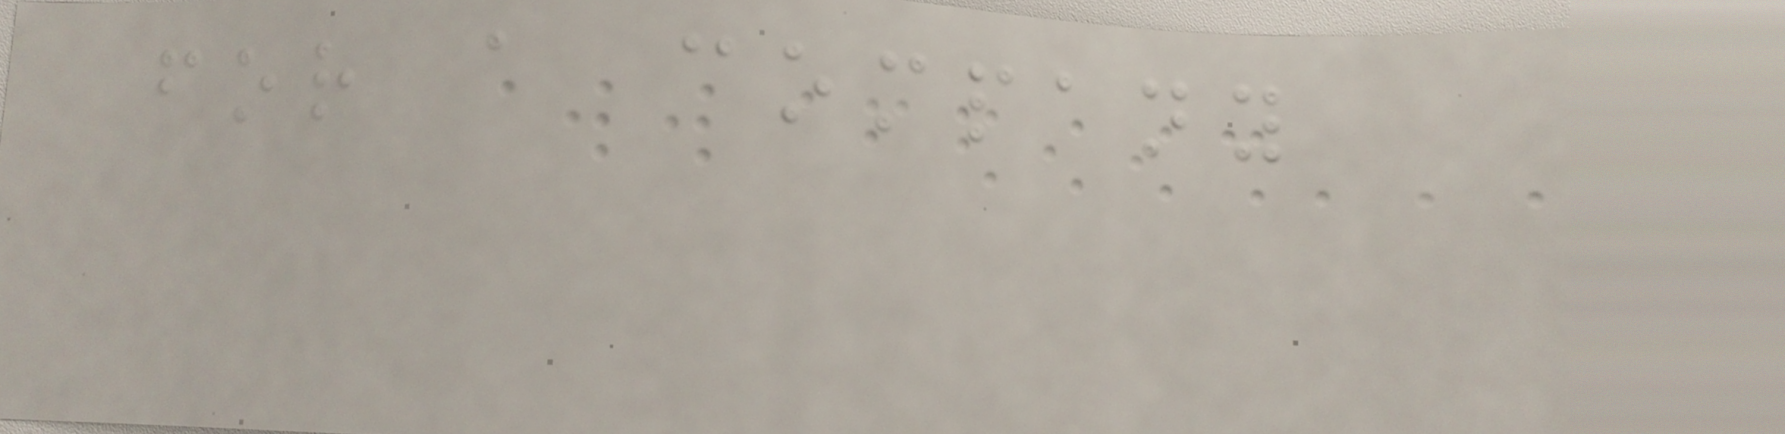for a company
